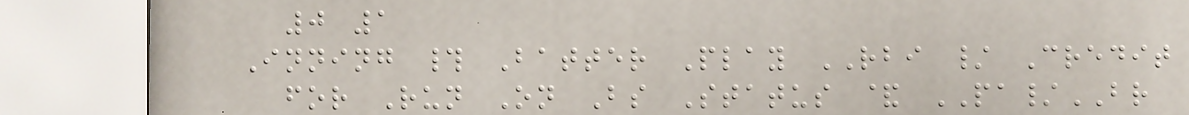0 1
Inning # Batter Play RBI / Credit
for Run On Bs Status & PA/BR
